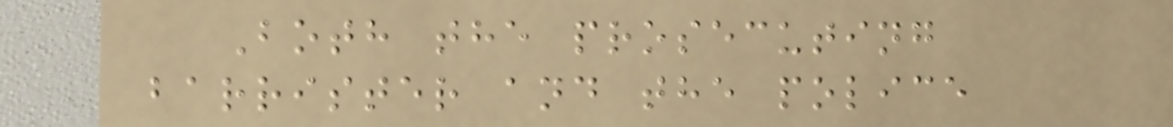Both the prosecuting
barrister and the police
